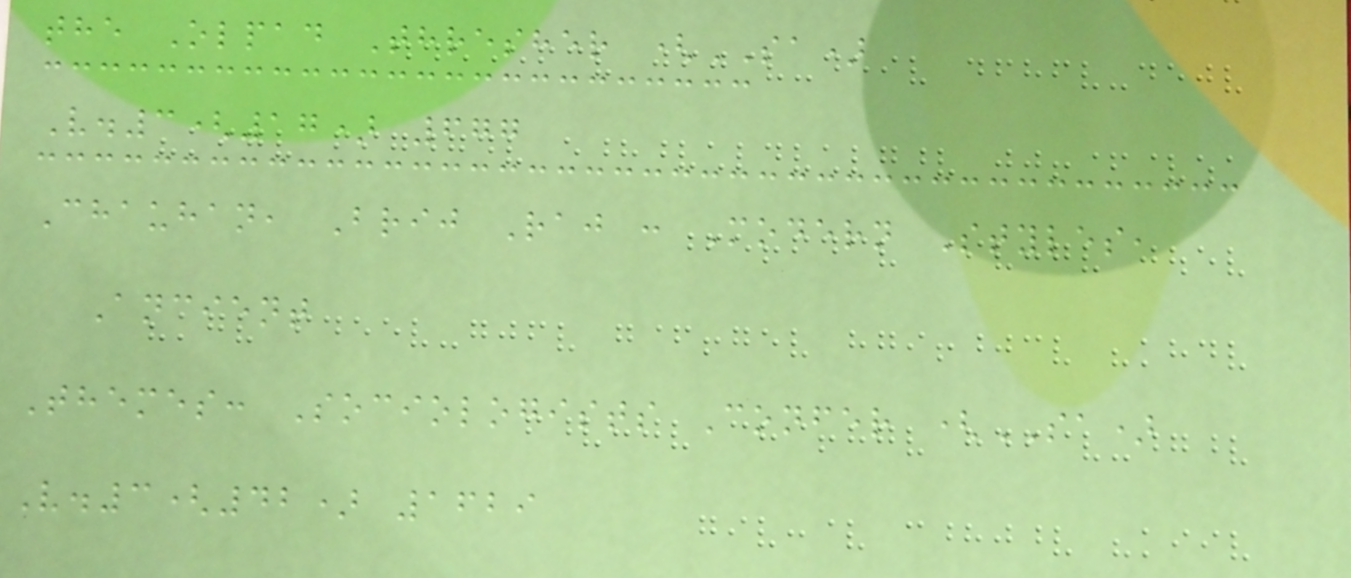the Olpad Thresher (SA)
V.3(17) 677
Chauhan, Brij Raj : Modern Styles,
Ancient
Themes: Sociologists Confer (SA)
V.3(42) 1629
